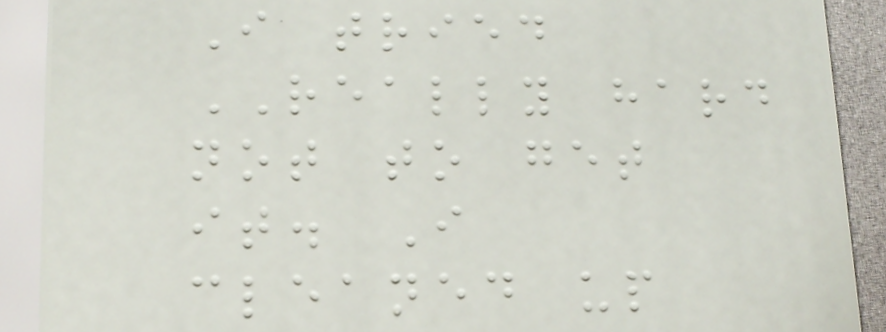I tried
REALLY hard
not to get
it. I
cleaned up
